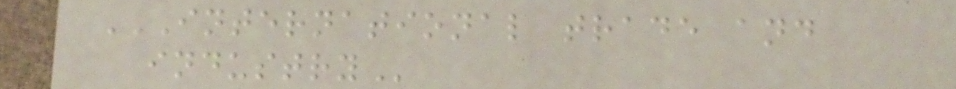INTERNATIONAL TRADE AND
INDUSTRY
